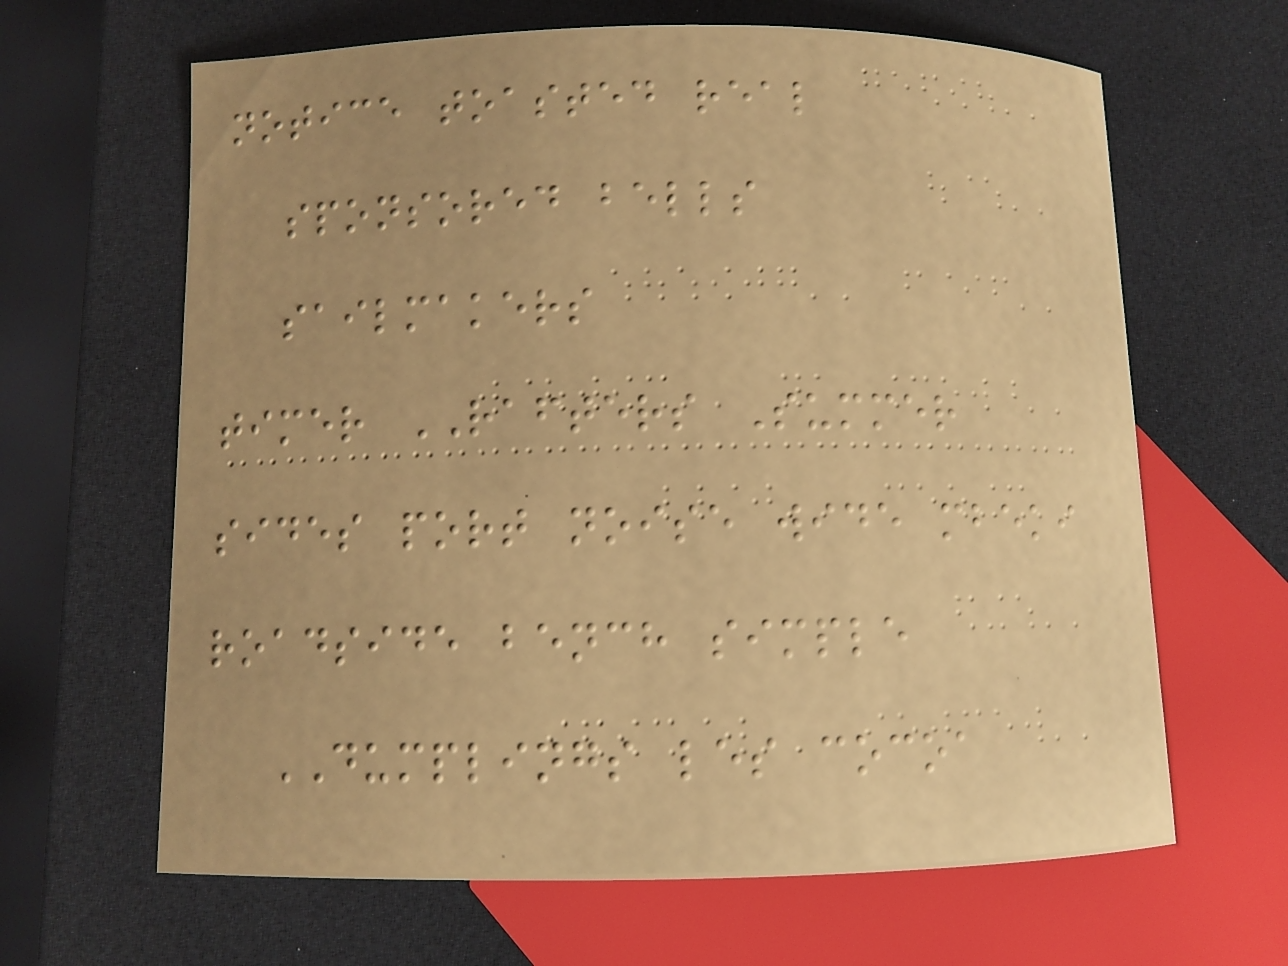notice toasted real
sponsored bells
sailmakers
timer RAFTERS Summer
sides port noise wide mbeki
roadside bench simple
DUMPLINGS les cocoa
